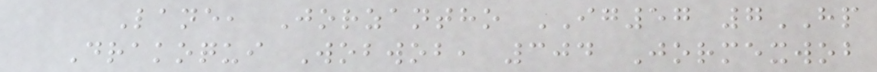Lane, Jorzantho IG57 7HP
Drakoqui Wobwob, 304 Jormexwob
